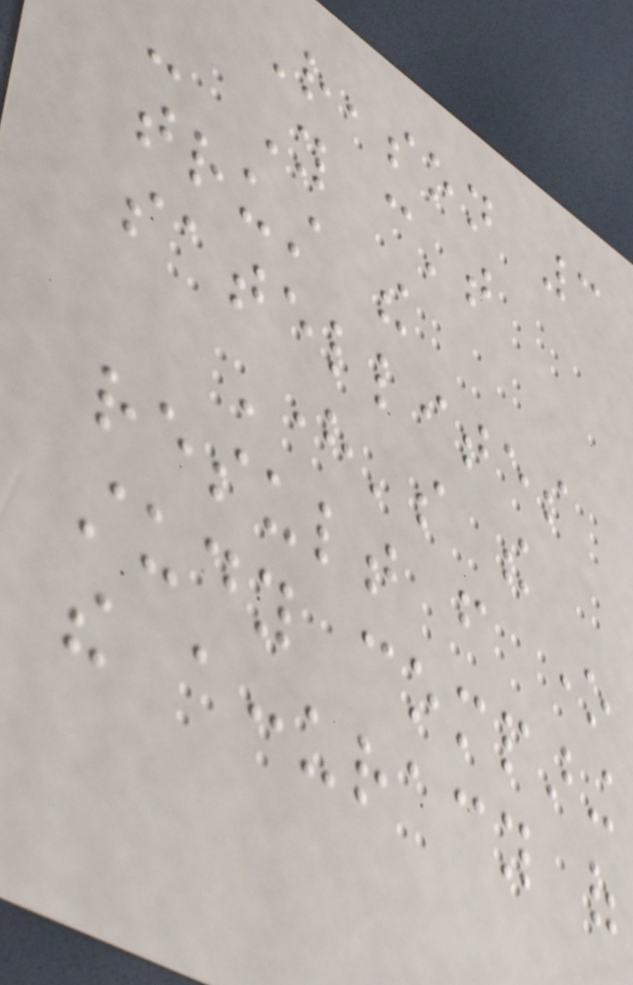Reason 3
- You can't
trust the
satellites
Here's the
result from one
study comparing
the accuracy of
